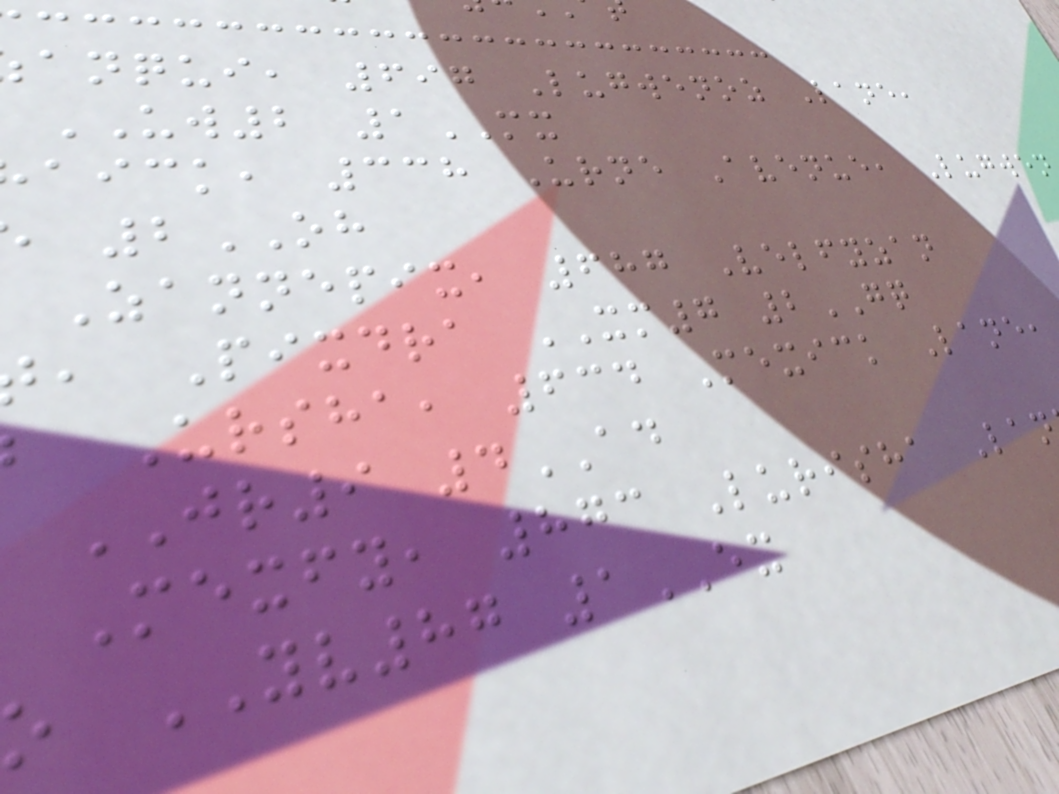anqui, 697 Lugwenoz Lane,
UW2 1MX
aick, 338 Urne Avenue, Lugwen
2OH
Zannepix, 687 Velfyzan
, Pixdra XM7 2GQ
Ursha, 634 Mexick Lane,
JR9 4AD
Mexfy, 873 Lurisha Lan
o YV87 1EX
